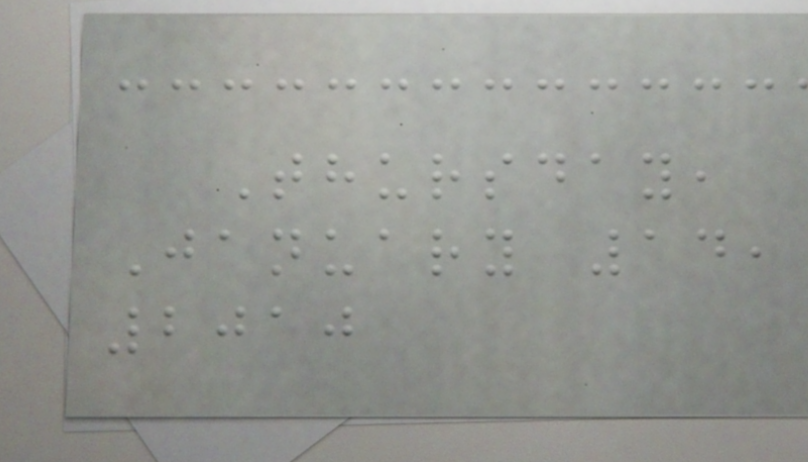Thursday,
January 14,
2010
